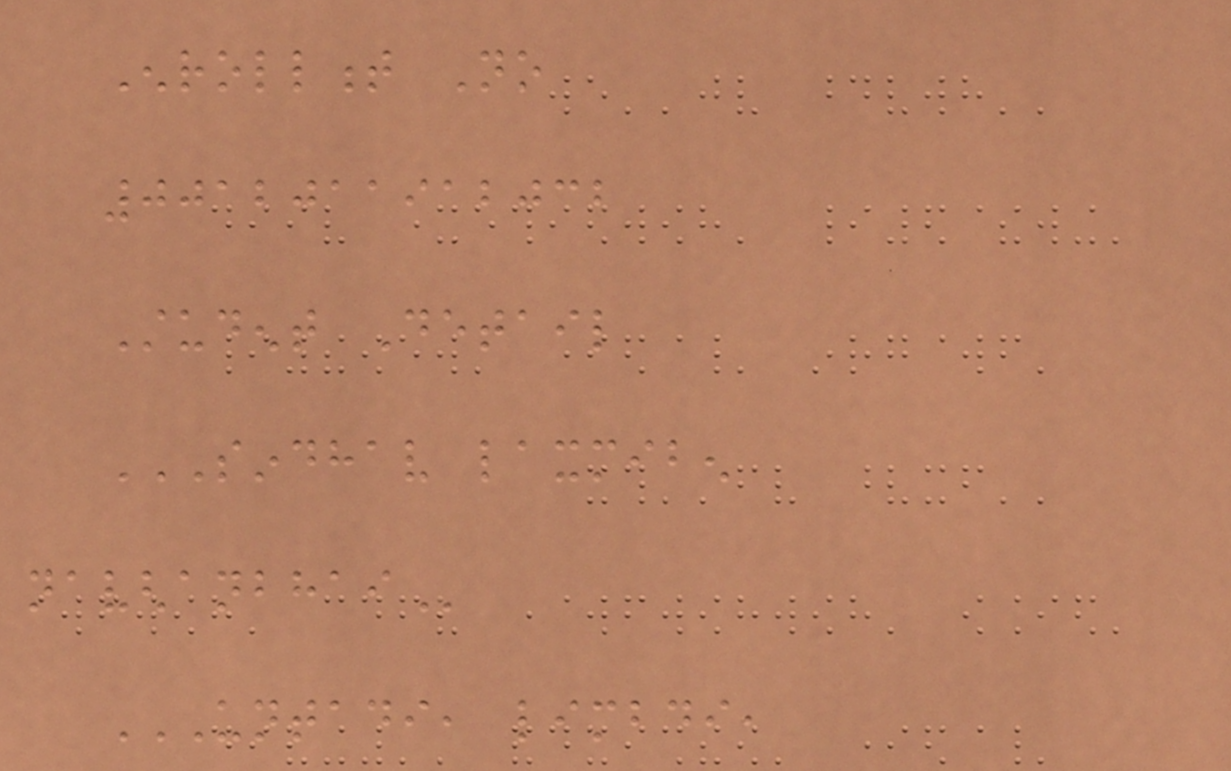Enrollment No
0012011912032
Student Detail
SINDHAV LAXMIBEN
NAVGHANBHAI
UNTADI, LIMBDI,
